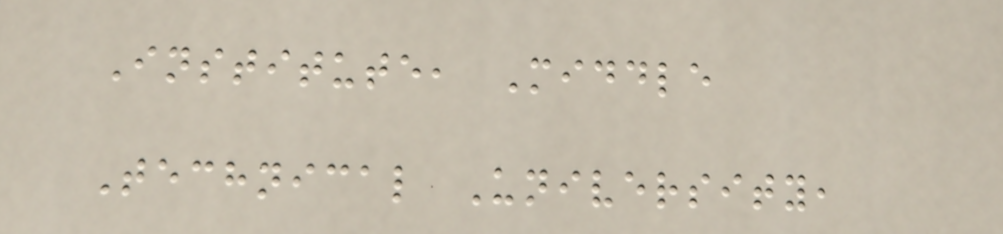Institute, Middle
Technical University,
